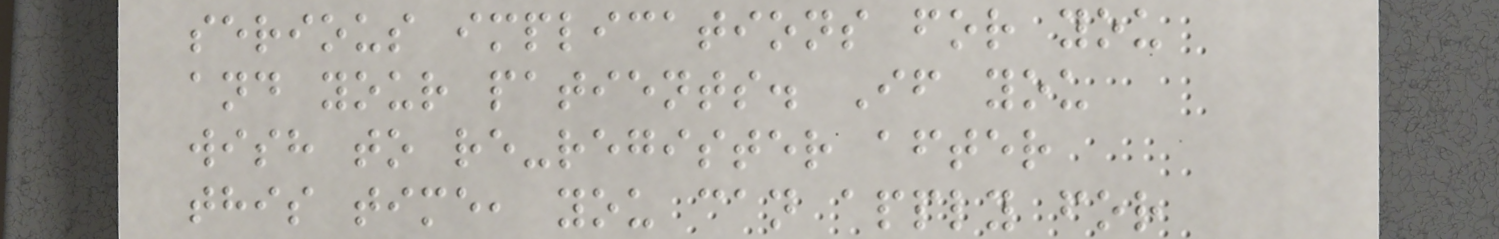serious implications for you
and your patients. If you
wish to re-register after
this time, you can apply for
